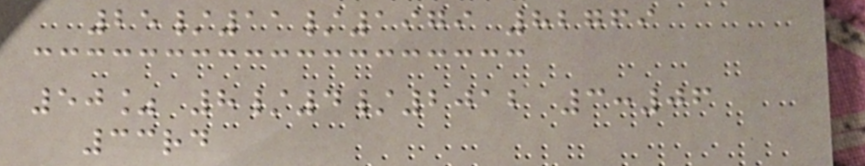25/11/1979 82769
50% 8/4/2012 3:06
33rd
